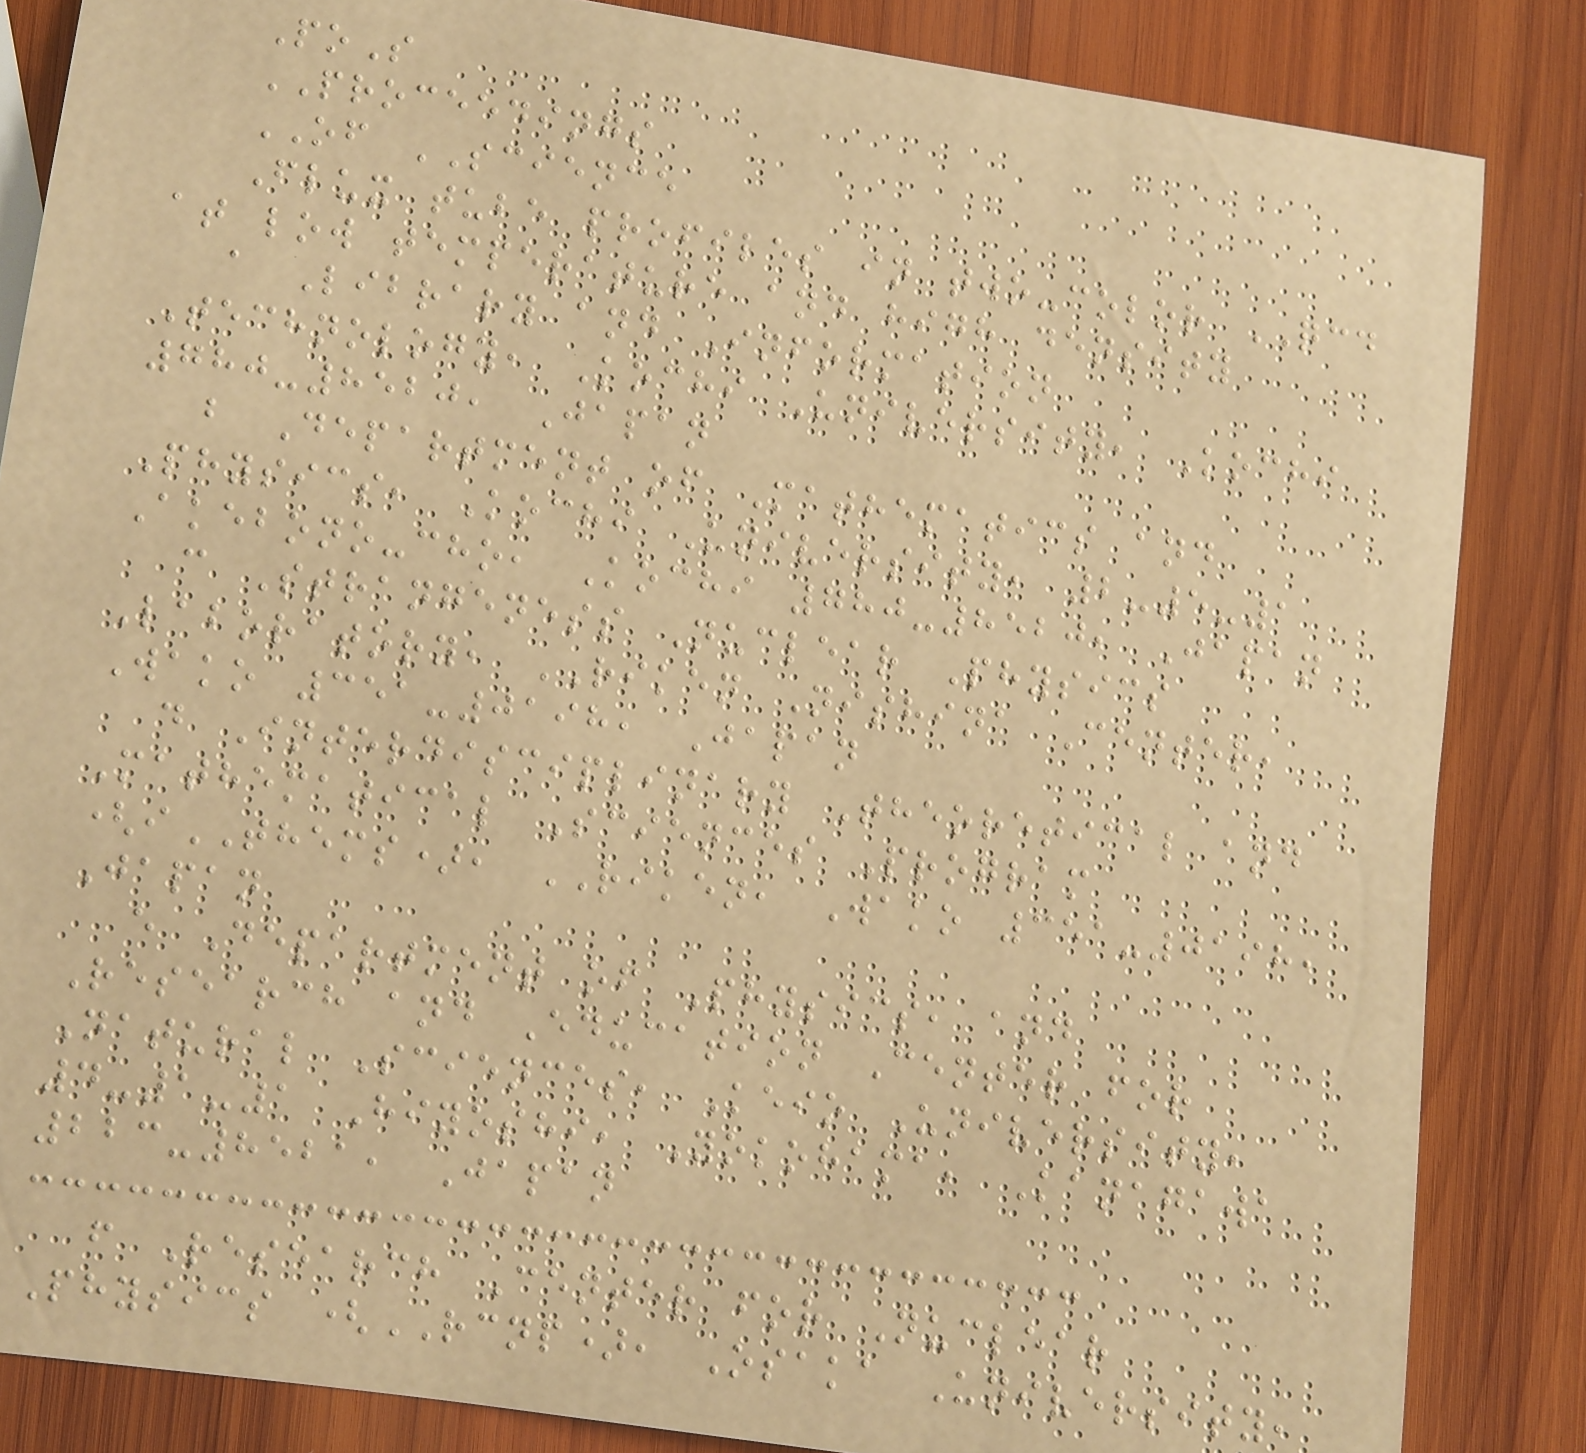PoS
PROCEEDINGS
OF SCIENCE
Flux tube profiles in two-color QCD
at low temperature and high density
a Library and Information
Technology, Kochi University, Kochi
780-8520, Japan
b Department of Mathematics and
Physics, Kochi University, 2-5-1
Akebono-cho, Kochi 780-8520, Japan
c Strangeness Nuclear Physics
Laboratory, RIKEN Nishina Center,
Wako 351-0198, Japan
d Interdisciplinary Theoretical and
Mathematical Sciences Program
(iTHEMS), RIKEN, Wako 351-0198,
Japan
e Department of Physics, and
Research and Education Center for
Natural Sciences, Keio University,
4-1-1 Hiyoshi, Yokohama, Kanagawa
223-8521, Japan
f Research Center for Nuclear
Physics (RCNP), Osaka University,
